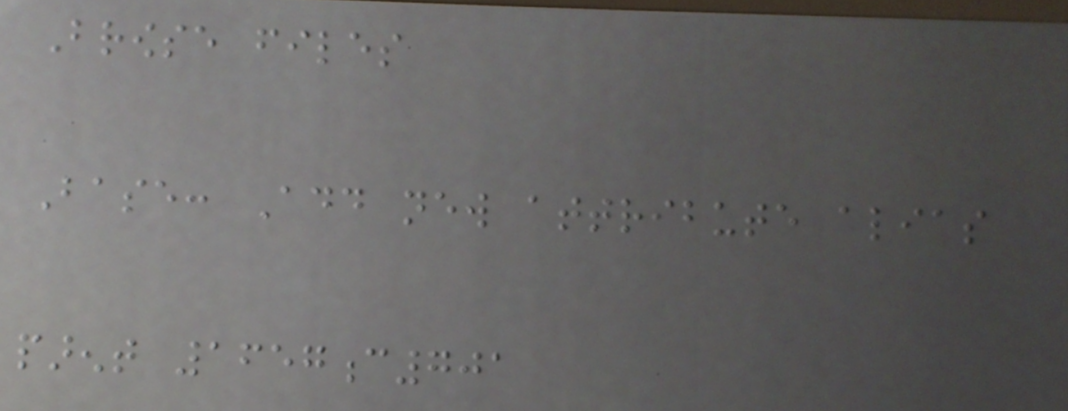Browse files
Base: Add new attribute alias
parent 1657c701
